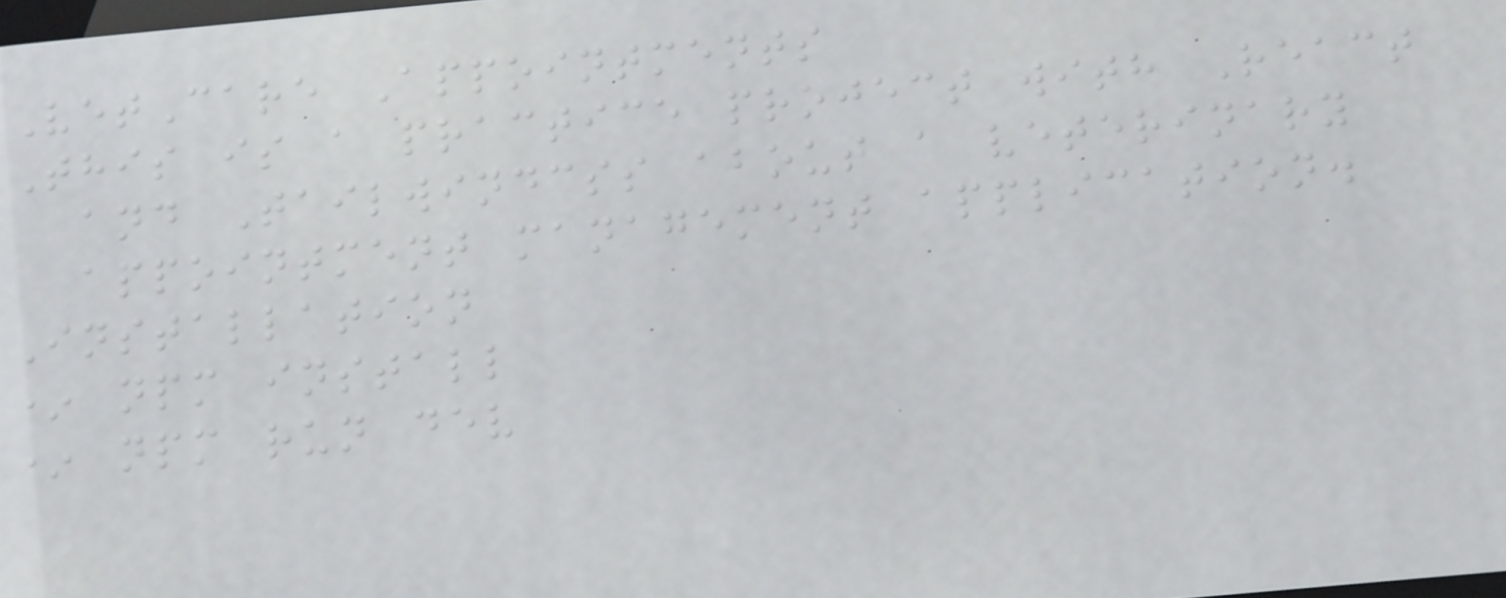VetCare Appointments
This is a practice project with React
and Tailwindcss about a veterinary
appointment management application.
Installation
* npm install
* npm run dev
